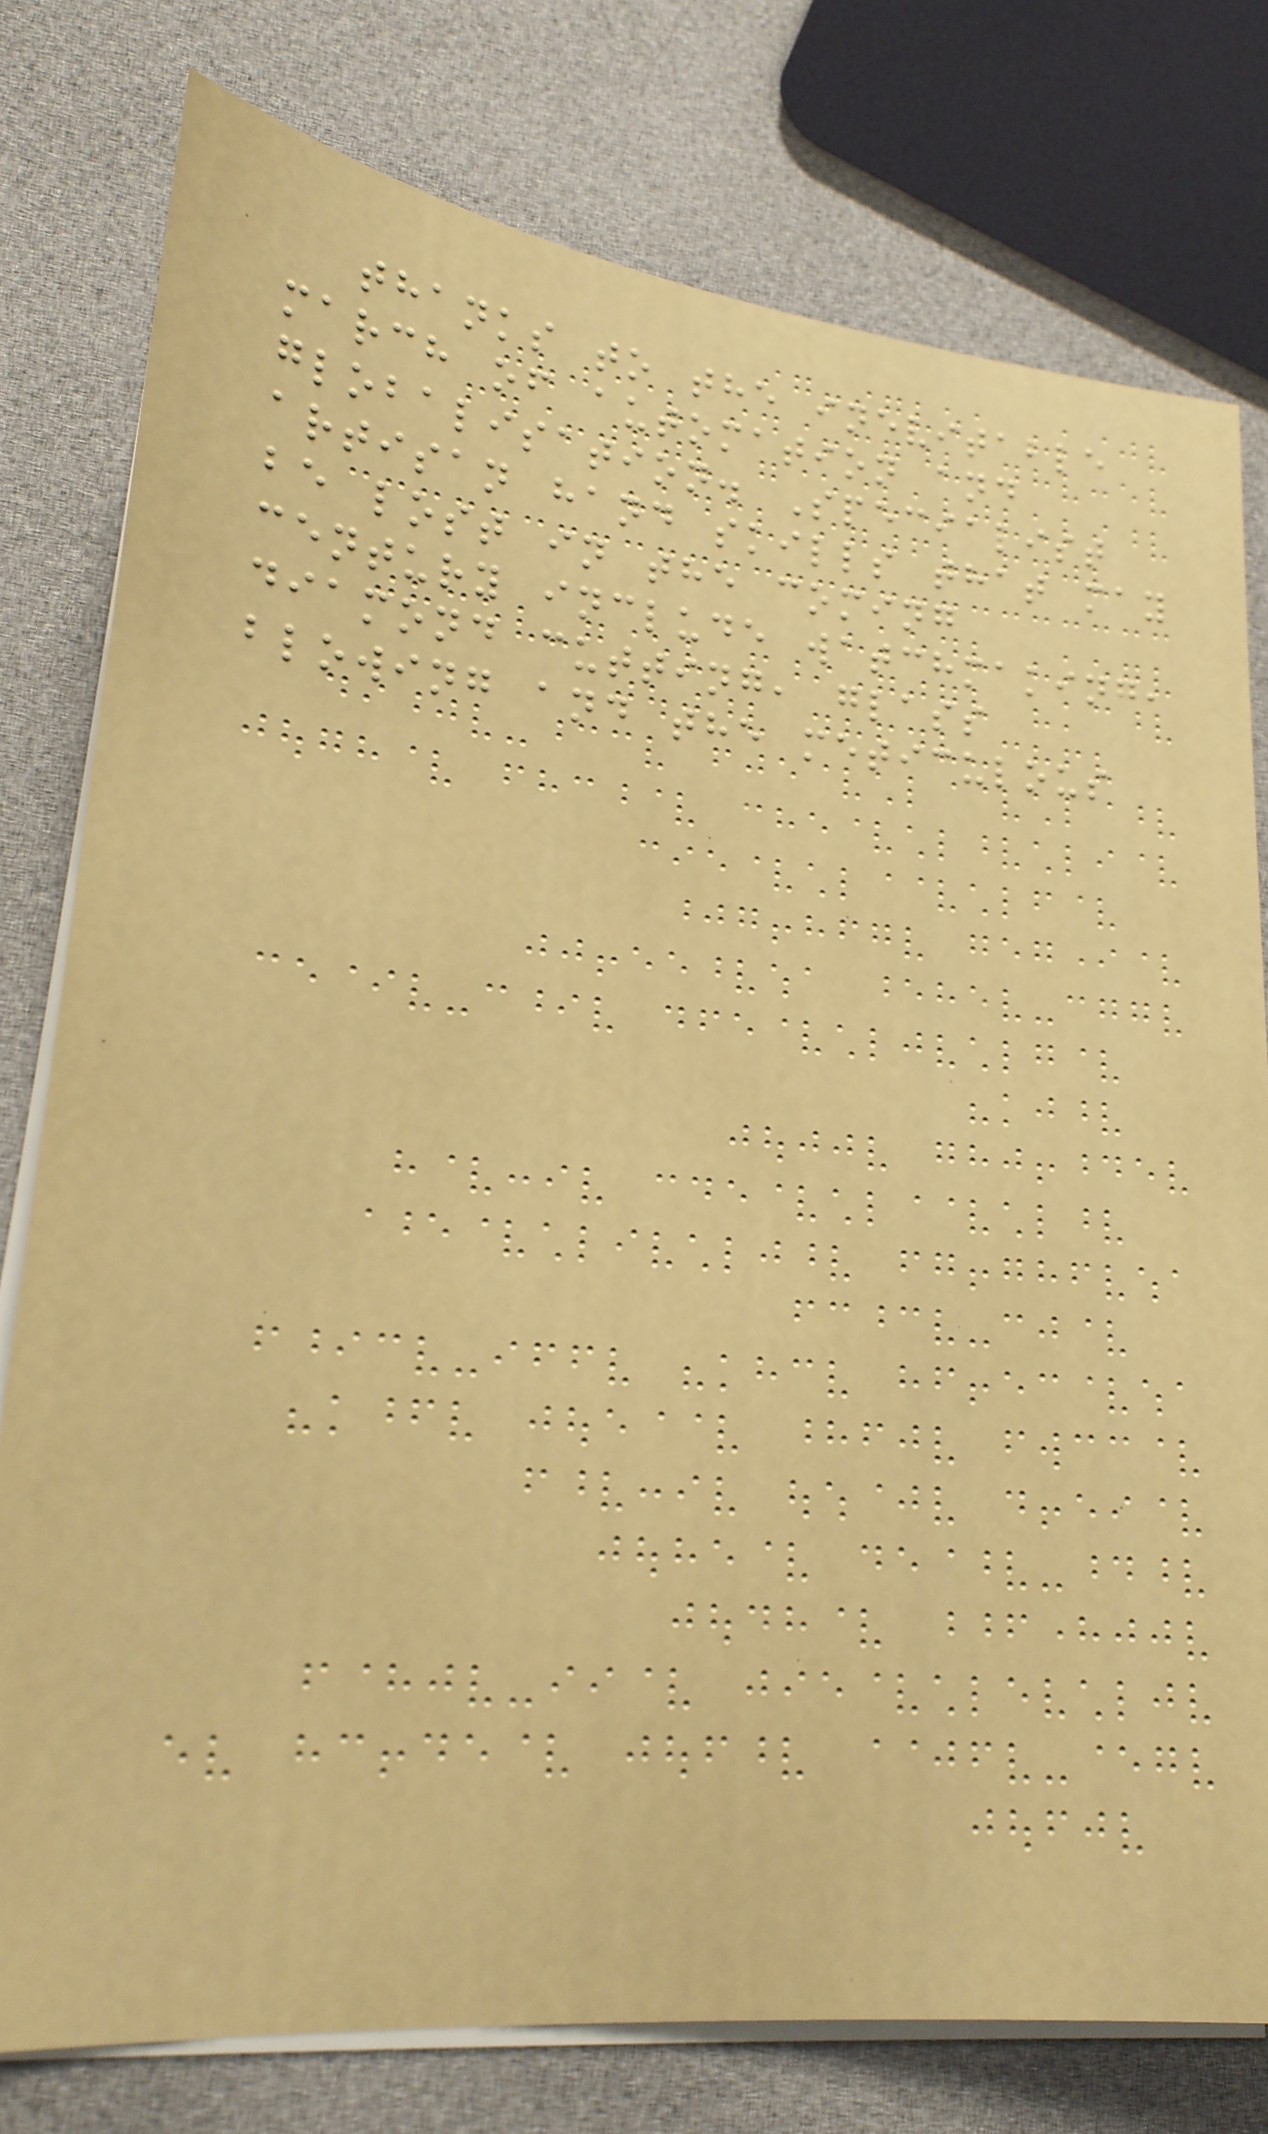thanks to the inevitable
march of automation and
globalisation. Specialist
artisan hand skills that may
be lost in the coming
century include watchmaking,
diamond cutting, glass
blowing and the meticulous
